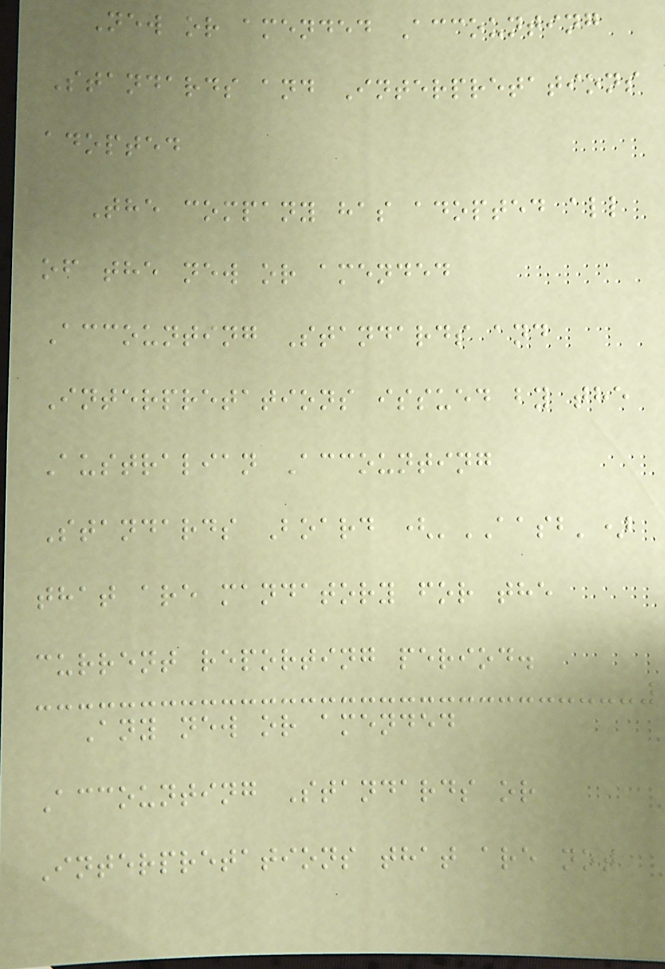New or amended Accounting
Standards and Interpretations
adopted
The company has adopted all
of the new or amended
Accounting Standards and
Interpretations issued by the
Australian Accounting
Standards Board ('AASB')
that are mandatory for the
current reporting period.
Any new or amended
Accounting Standards or
Interpretations that are not
